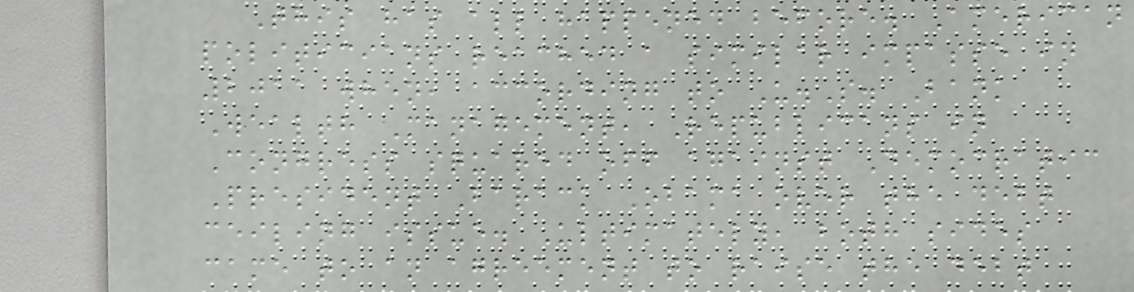This has all happened before. American
politicians reached a similar impasse in
2011 when, according to U.S. Bank
Wealth Management, Republicans in
Congress squared off against Democratic
President Barack Obama over the debt
ceiling issue. Ultimately, both sides
came to an agreement to raise the debt
